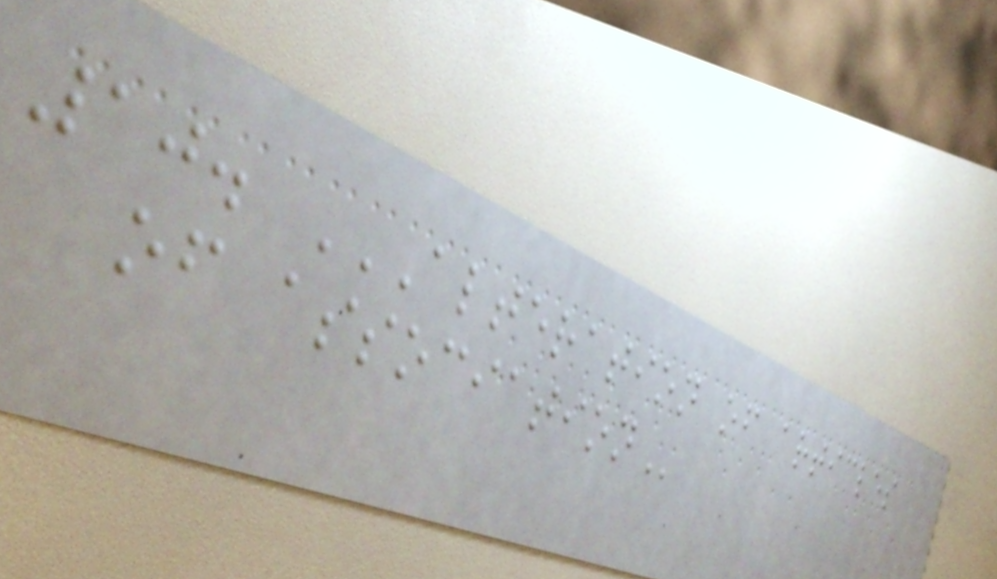10. ALTERATION OF ARTICLES
OF ASSOCIATION
